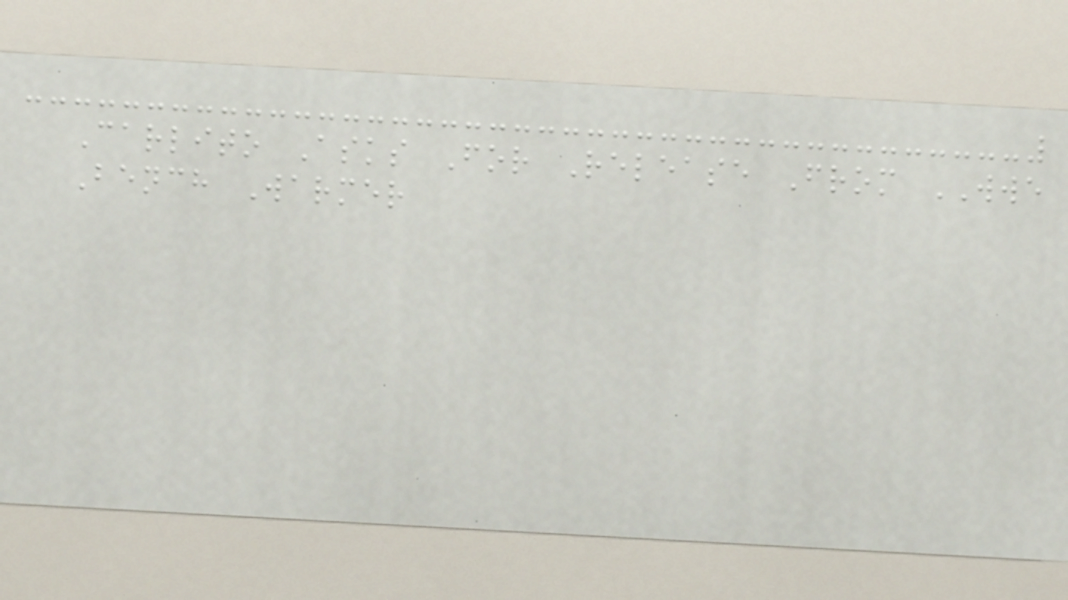Carlito Asks For Release From WWE
Bench Warmer
